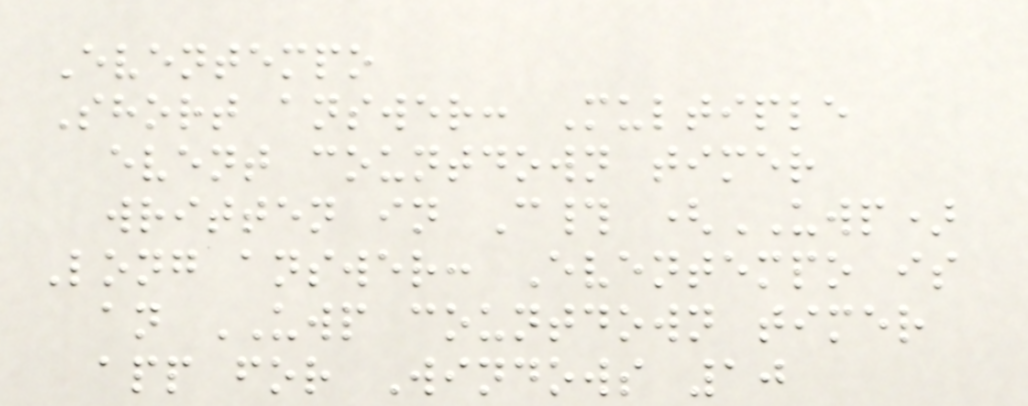Eventempo
Short answer: Multiple
event countdown timer
written in C# (UWP)
Long answer: Eventempo is
an UWP countdown timer
app for Windows 10
